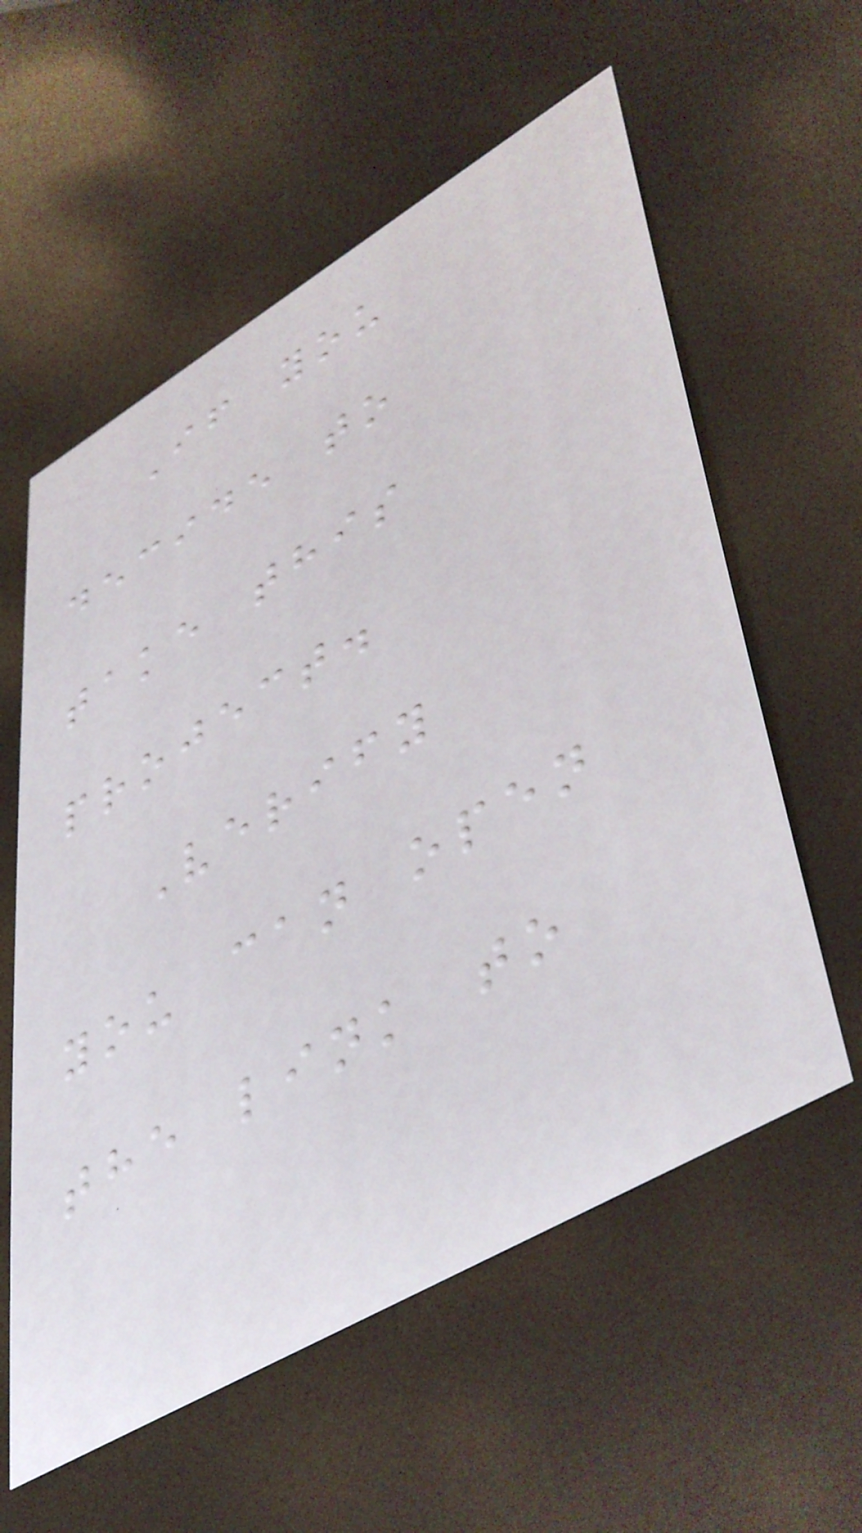If you
decide to
take this
project.
Verify
you can open
the link to
